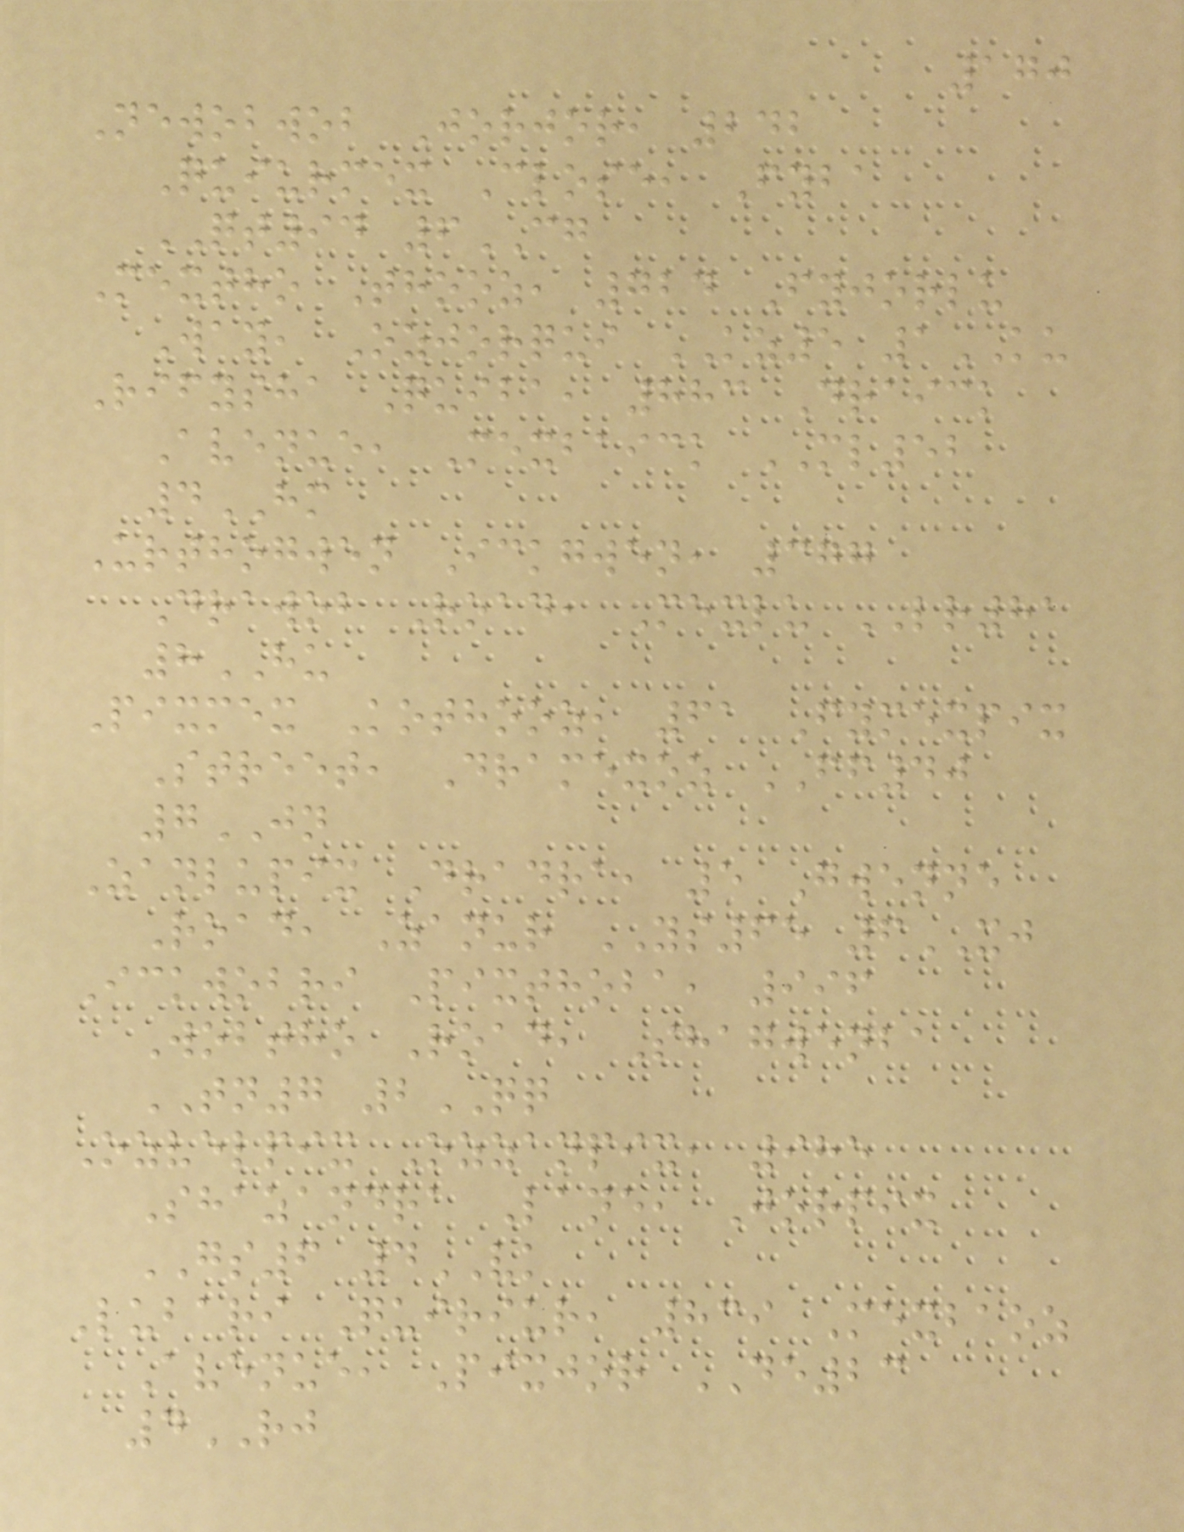170
Newobwob Jorjor, 242
Quiurmex Close, Fyba
QT94 6CG
Mextho Thooz, 724 Fyjorlu
Way, Ozjorqui KZ5 1KU
Rifysha Quiba, 883 Draick
Avenue, Mexbaick ML52
4HM
Urthogwen Ickgwen, 377
Drawob Road, Mexlu LR81
8HU
Pixmex Kothooz, 61 Fymexpix
Street, Dramexoz FF40
7JN
Zanlupix Dradra, 5 Gwenne
Road, Zanur YS65 6XJ
Ickwobri Pixthoba, 996
Wobtho Road, Shagwenba
TN7 2QQ
Ozvelpix Ozzanpix, 985
Shazandra Lane, Jorpix
GS6 4VK
Lubari Quiriur, 839 Mexbaoz
Avenue, Pixjor DE23
4RJ
